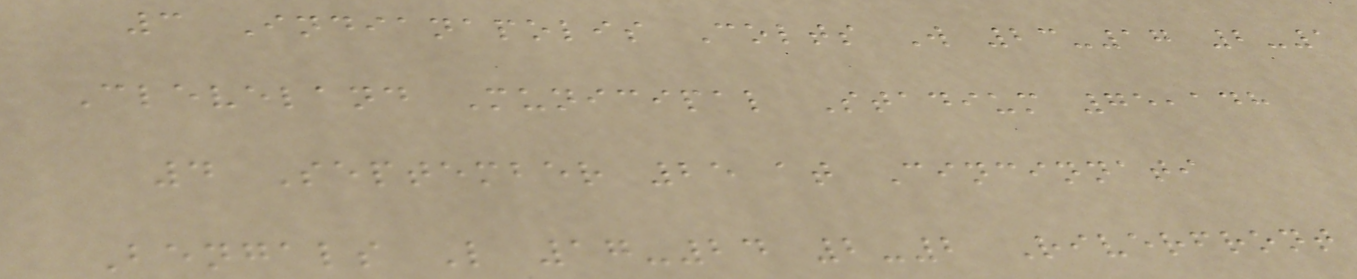3 Indianapolis Colts W 23-17 2-1
Cleveland Municipal Stadium 75,148
4 September 25 at Cincinnati
Bengals L 17-24 2-2 Riverfront
